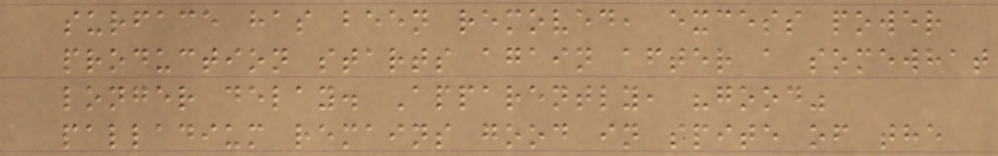surface has been removed, excess power
production starts again after a somewhat
longer delay. Apparently, "good"
palladium remains good in spite of the
